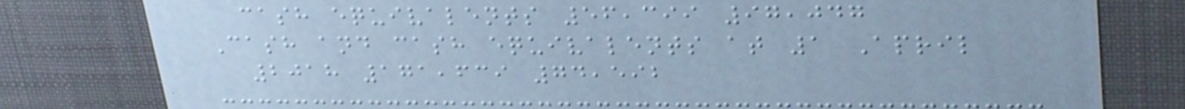cash equivalents 56,399 97,047
Cash and cash equivalents at 1 April
2018 171,639 74,592
